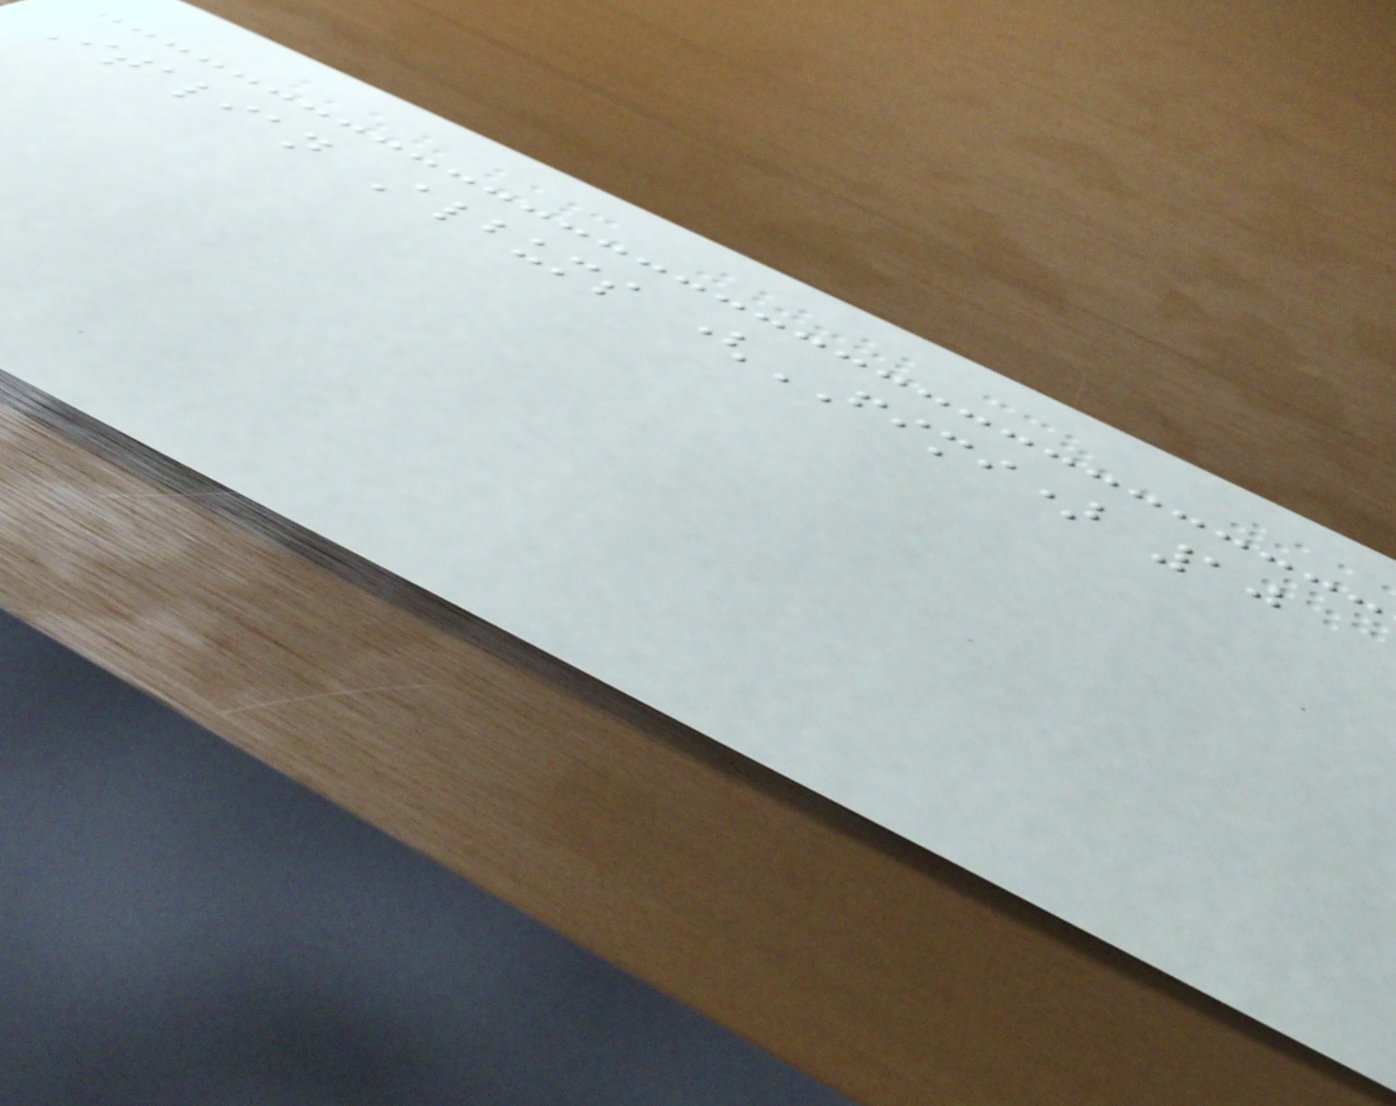Italian Albums (FIMI) 10
